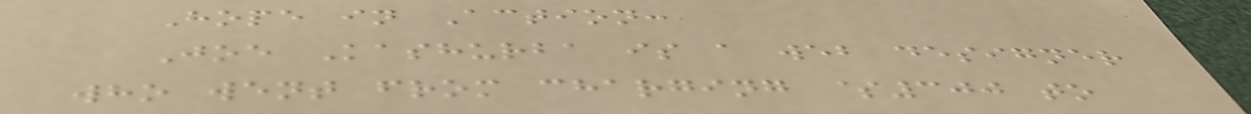Hope in Action:
Joe Kashurba is a web designer
who went from charging $300 to
